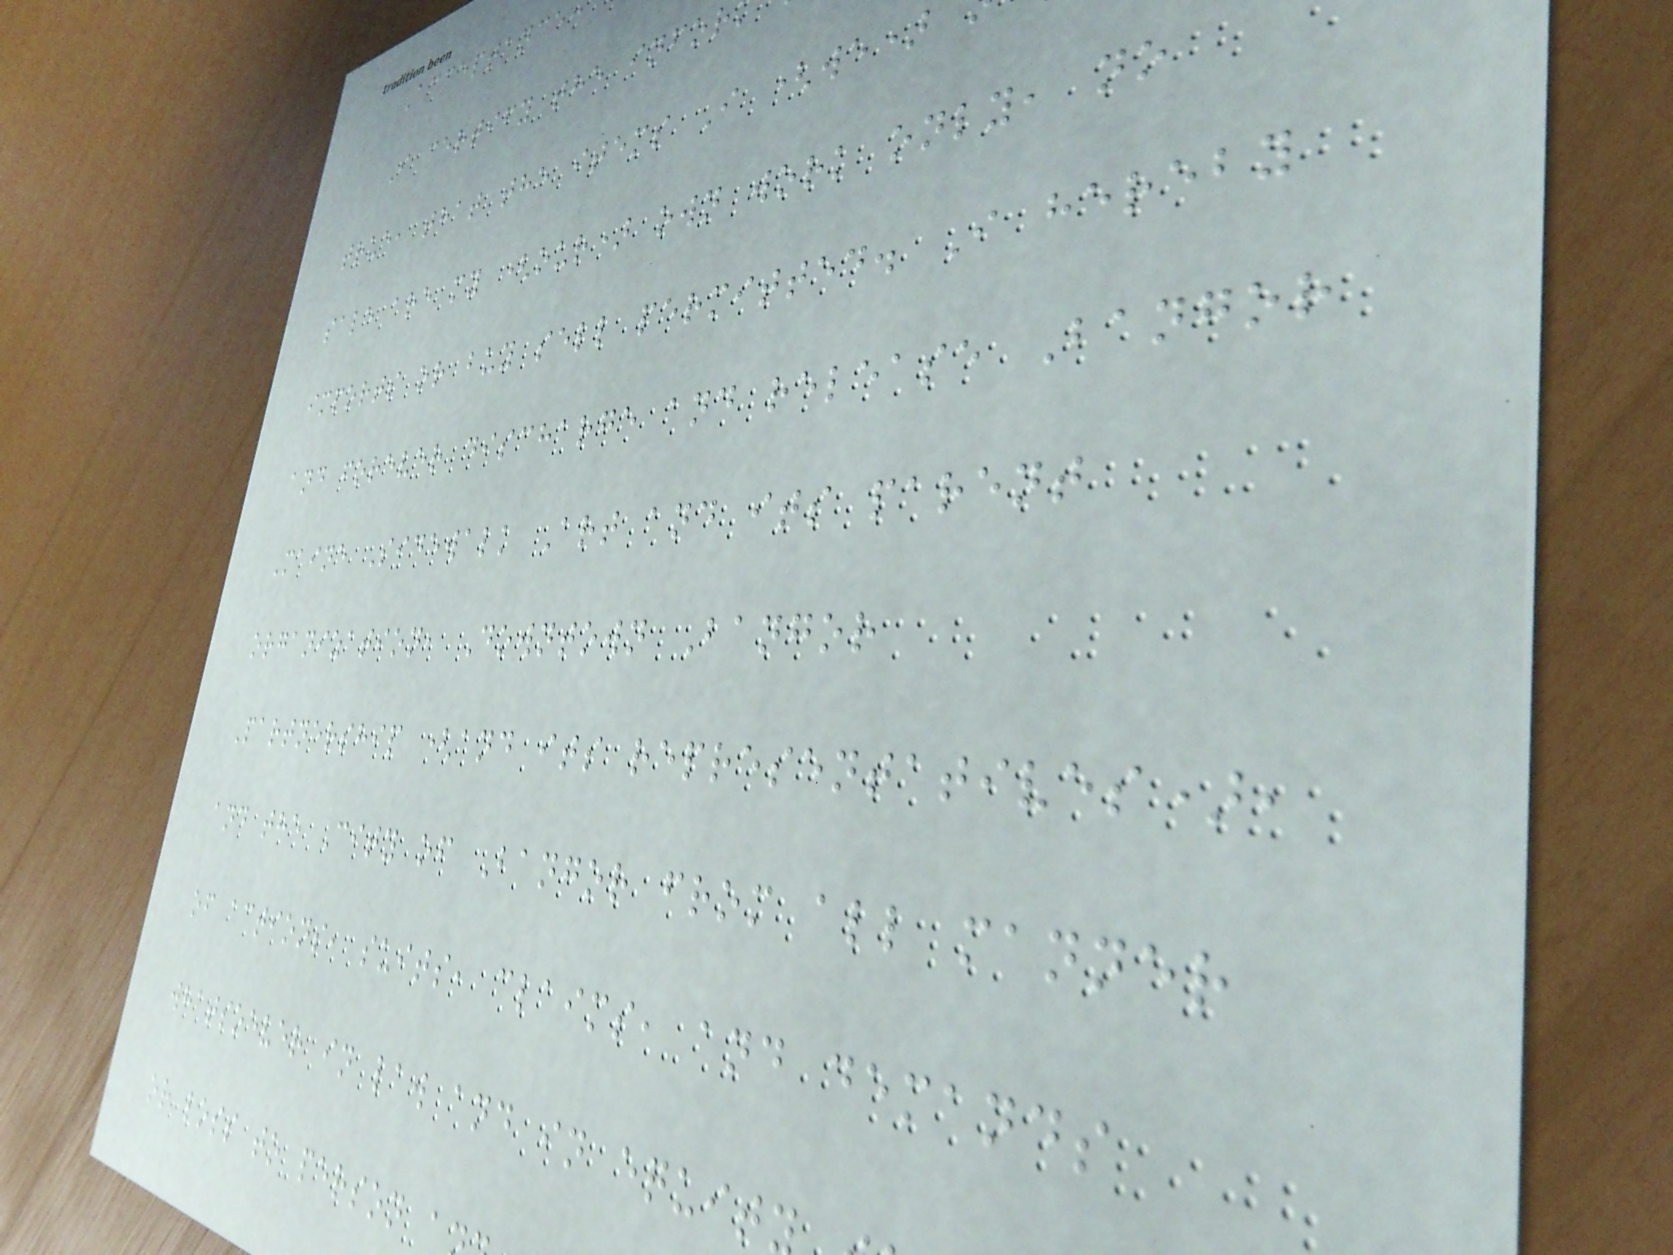Acceptance
I certify the infor
true, that the items I (we)
sale are my (our) own work only, no
imports or buy sell permitted. I hereby
and forever discharge and release Bangor
Maine Sidewalk Art and its parent
organization, Downtown Bangor
Partnership (and its representatives),
and the City of Bangor from all manner
of actions, suits, claims, and demands
whatsoever in law and in equit
or loss to person a
